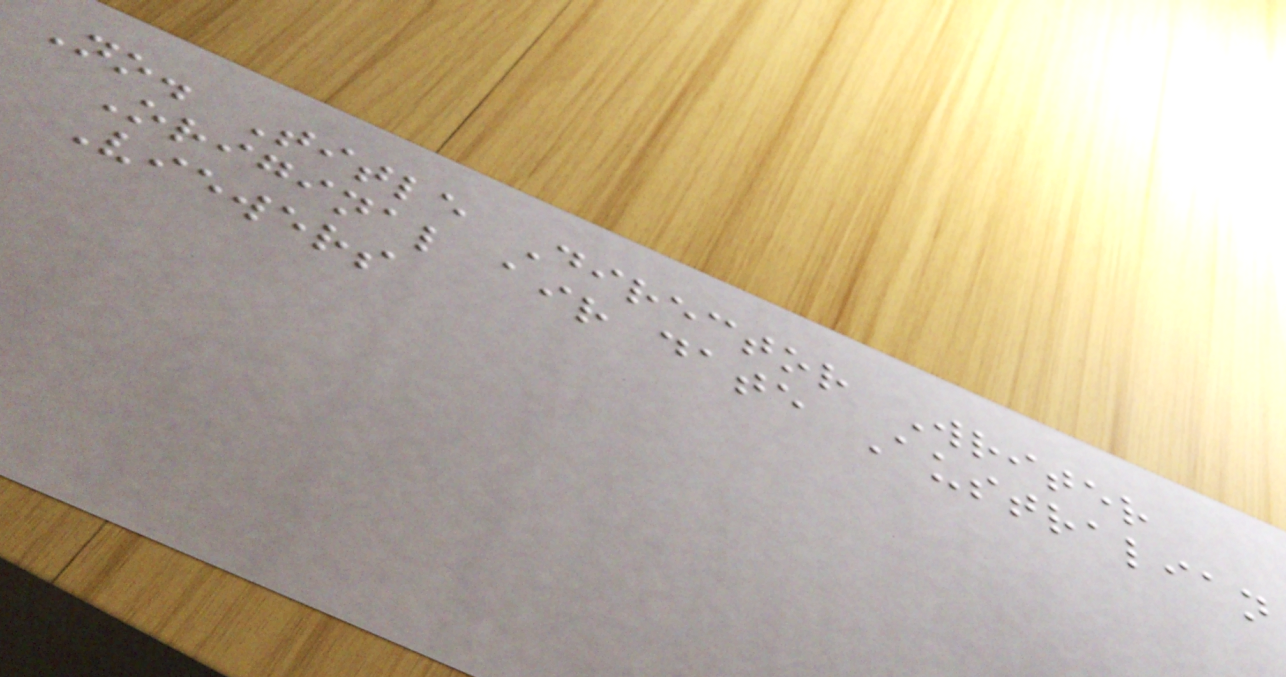No. Title Director Writer
Original air date Australian
Viewers
